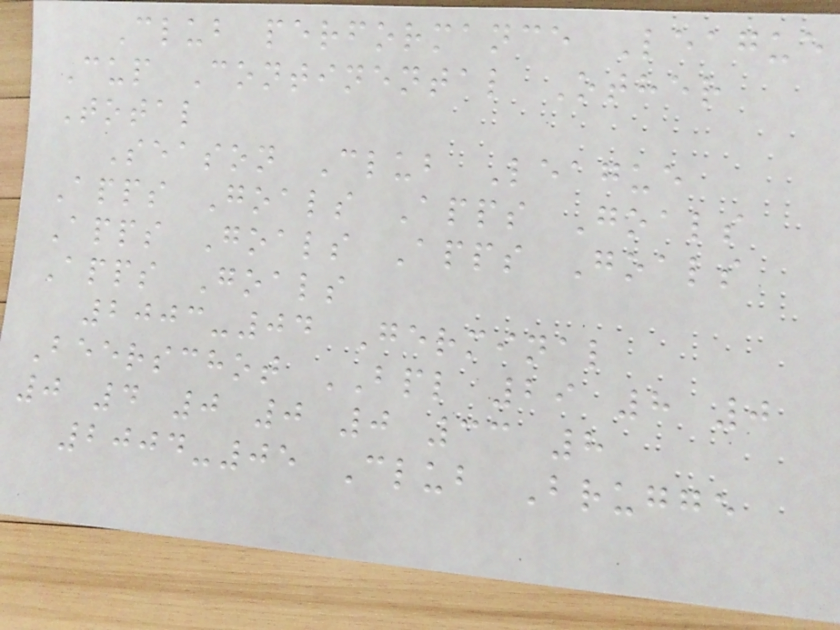Club performance League
Cup Continental Other
Total
Season Club League
Apps Goals Apps Goals
Apps Goals Apps Goals
Apps Goals
2003-04 Germinal
Beerschot BPL 29 8 0
0 4 0 0 0 33 8
2004-05 Club Brugge
